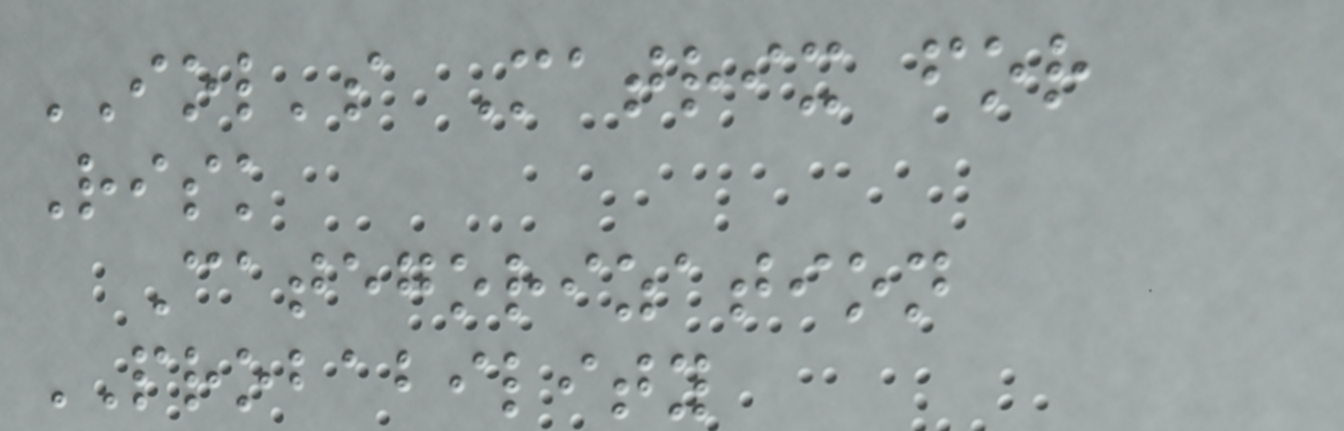IOL's Matrix for
Risk
Categorization
PROBABILITY
